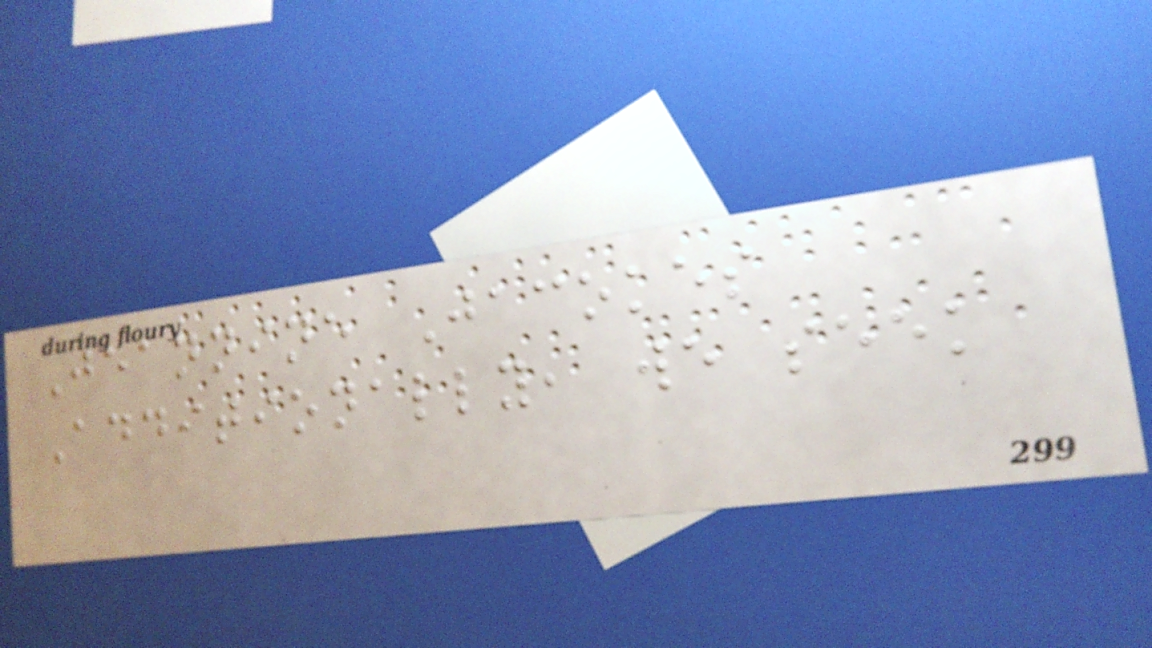Jeannine Jacokes
Additionally, we seek
